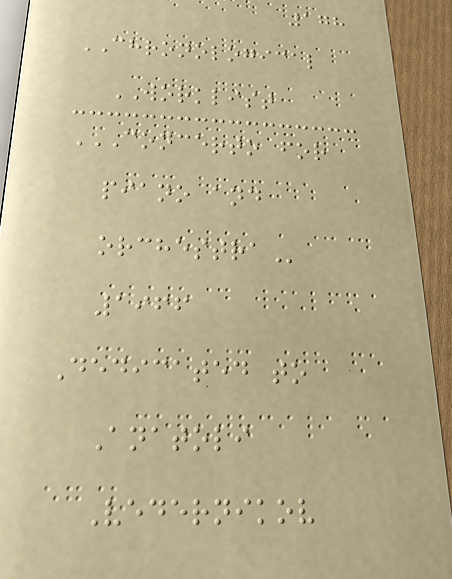178
CHRONOLOGICAL
WORKLIST
CONCERTO FOR
PIANO AND
ORCHESTRA
1966
Dedicated to
Anatoli
Vedernikov
